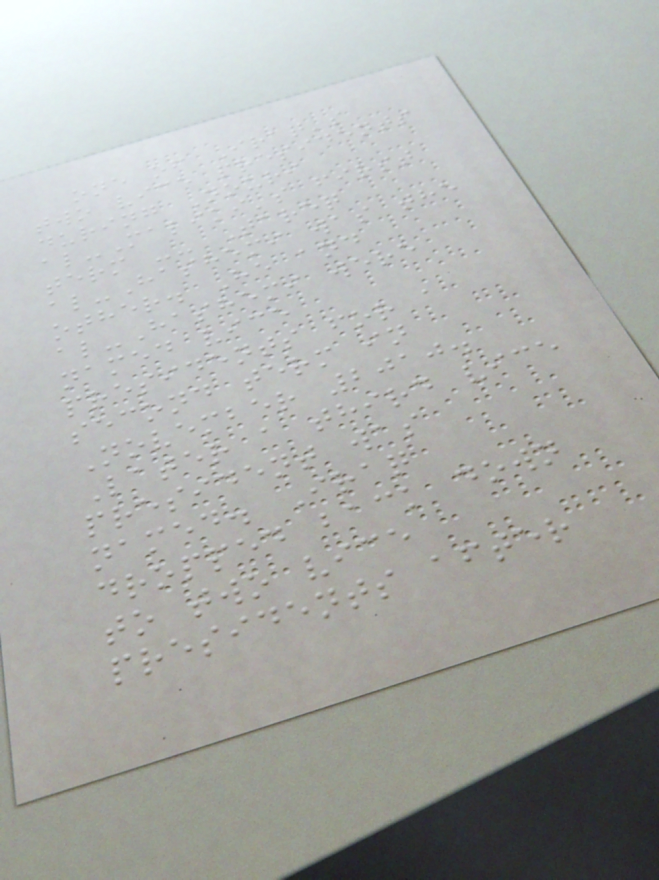one of Iraq's
two vice presidents
during Nouri
al-Maliki's first
term -- Tareq
al-Hashemi was the
other. He and
al-Hashemi were
named vice
presidents for a
second term in
November 2010.
Later a third vice
president was
named. Iraq
dropped back down
to two vice
presidents after
